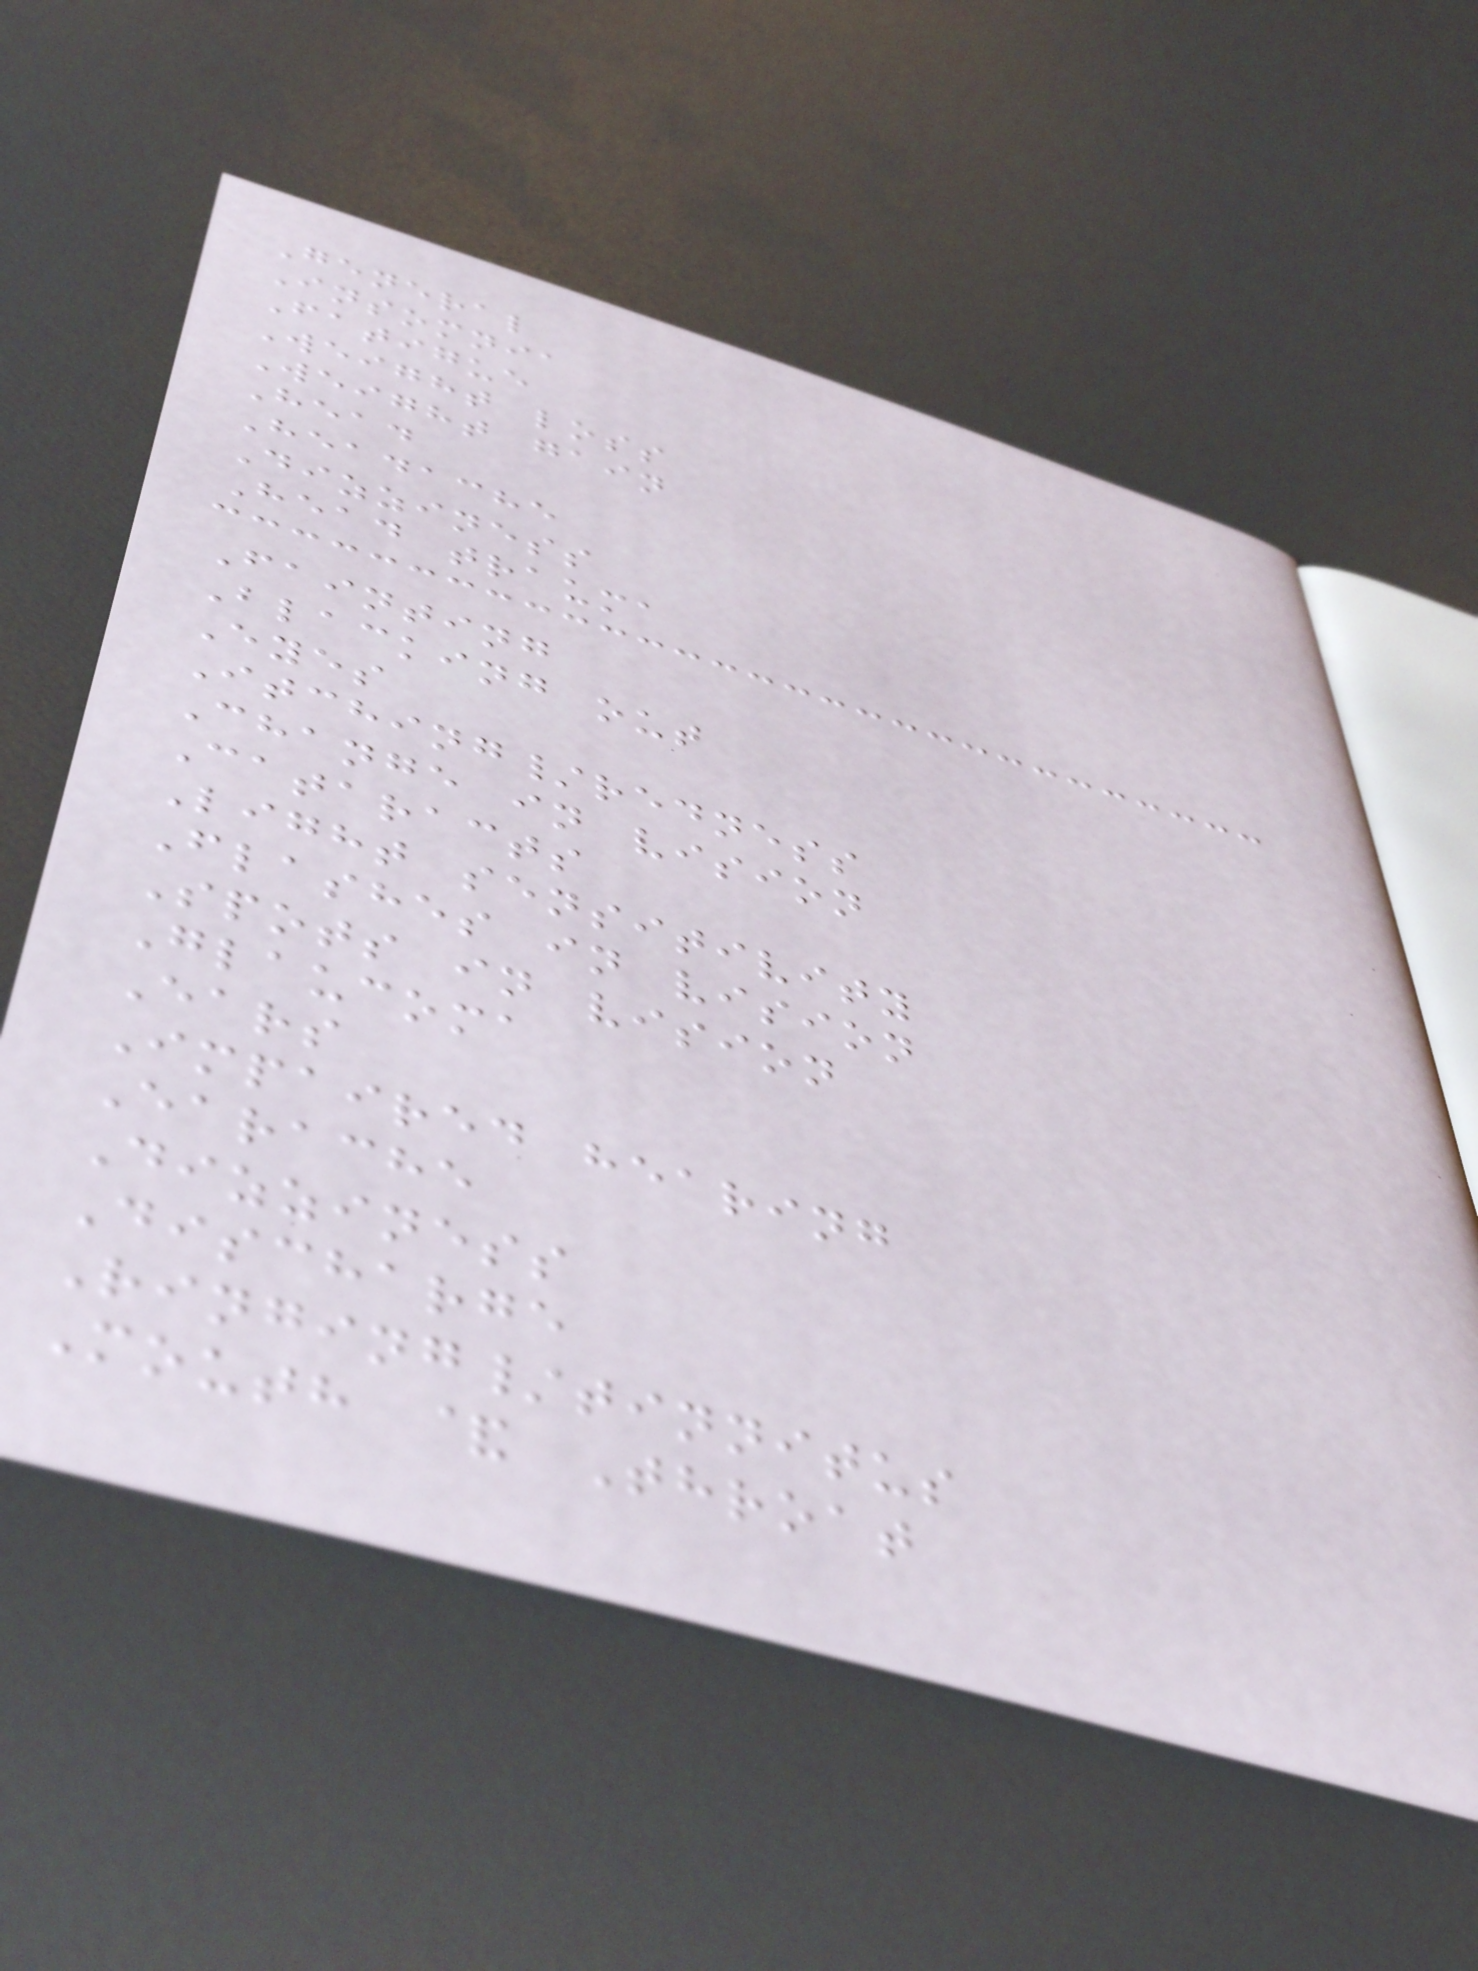General
Insomnia
Fatigue
Weight loss
Weight gain
Head
Headache
Dizziness
Head trauma
Fainting
Blacking out
Eyes
Itching/redness
Change in vision
Cataracts
Light sensitivity
Flashes in vision
Spots in vision
Glaucoma
Ears
Impaired hearing
Earache
Dizziness
Discharge
Ringing/tinnitus
Mouth & Throat
